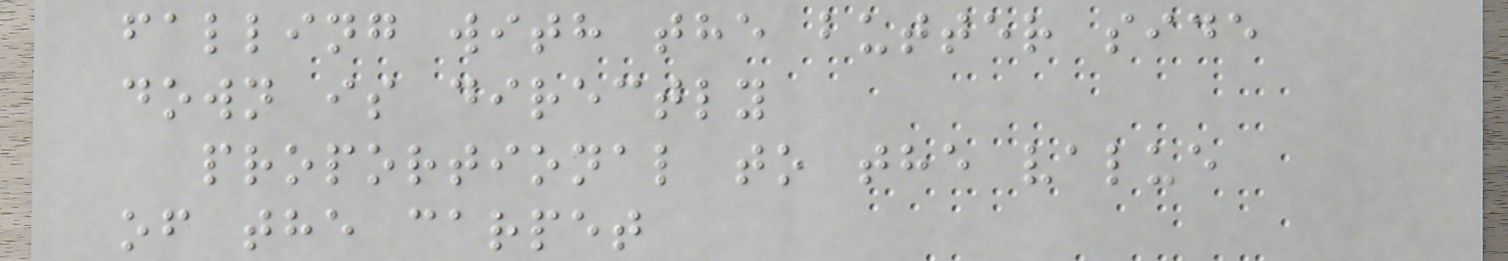falling with the butter side
down is directly
proportional to the value
of the carpet
